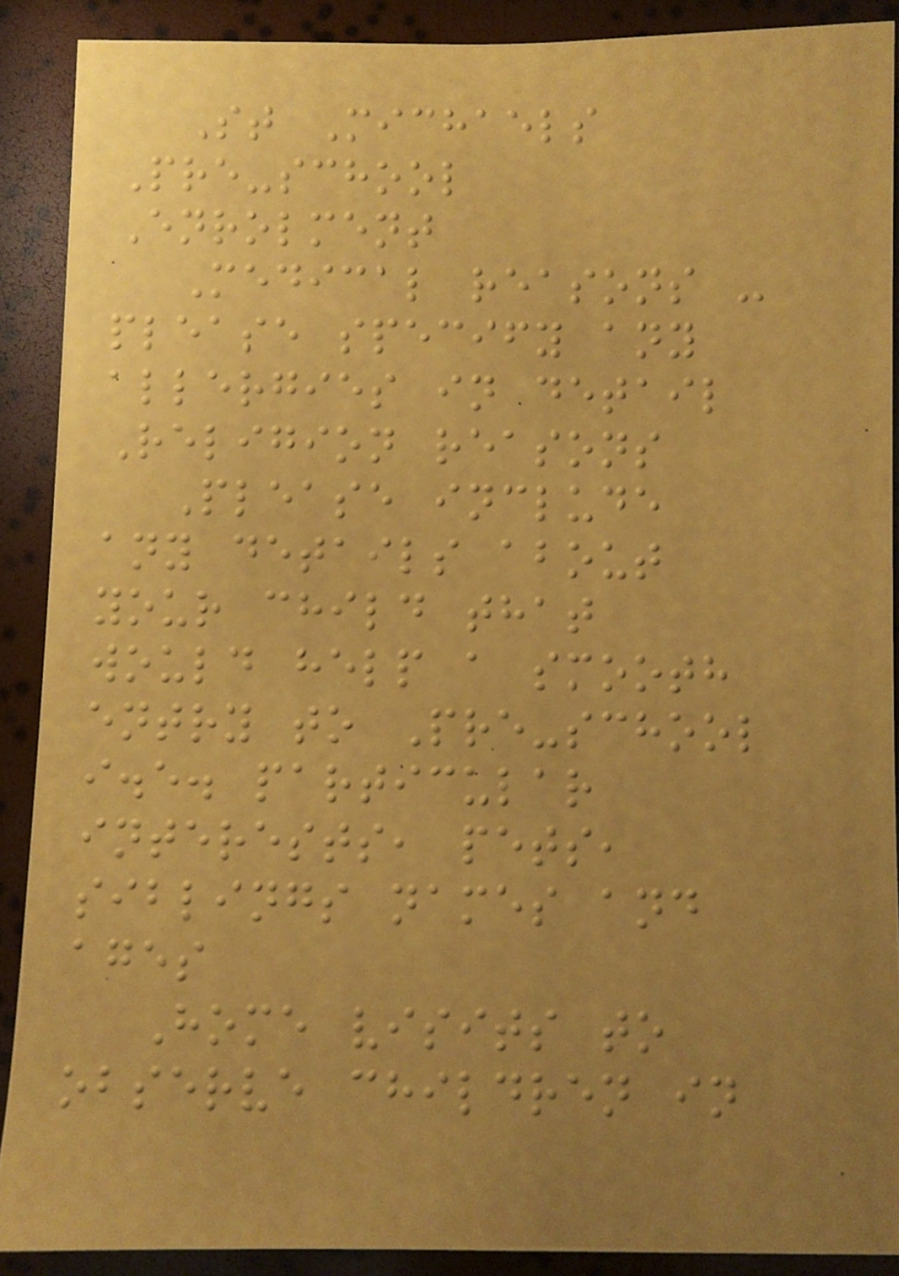St Michaels
Pre-school
Enrolment
Medical reasons -
please specify any
allergies in detail
Religion reasons
Please include
any details about
your child that
would help a smooth
entry to Pre-school
i.e. particular
interests, pets,
siblings names and
ages
Home visits to
observe children in
